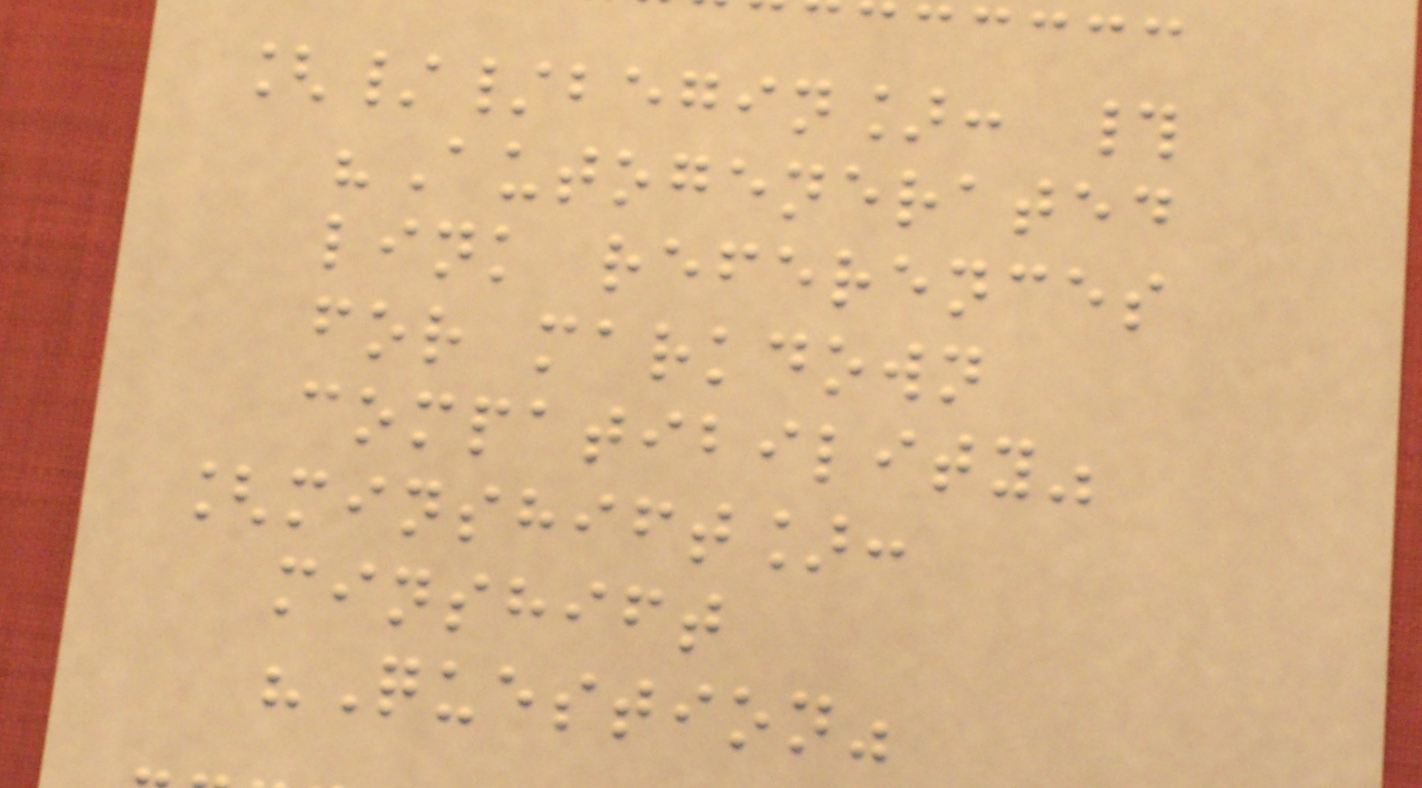[//begin]: #
"Autogenerated
link references
for markdown
compatibility"
[minshift]:
minshift
"Question"
